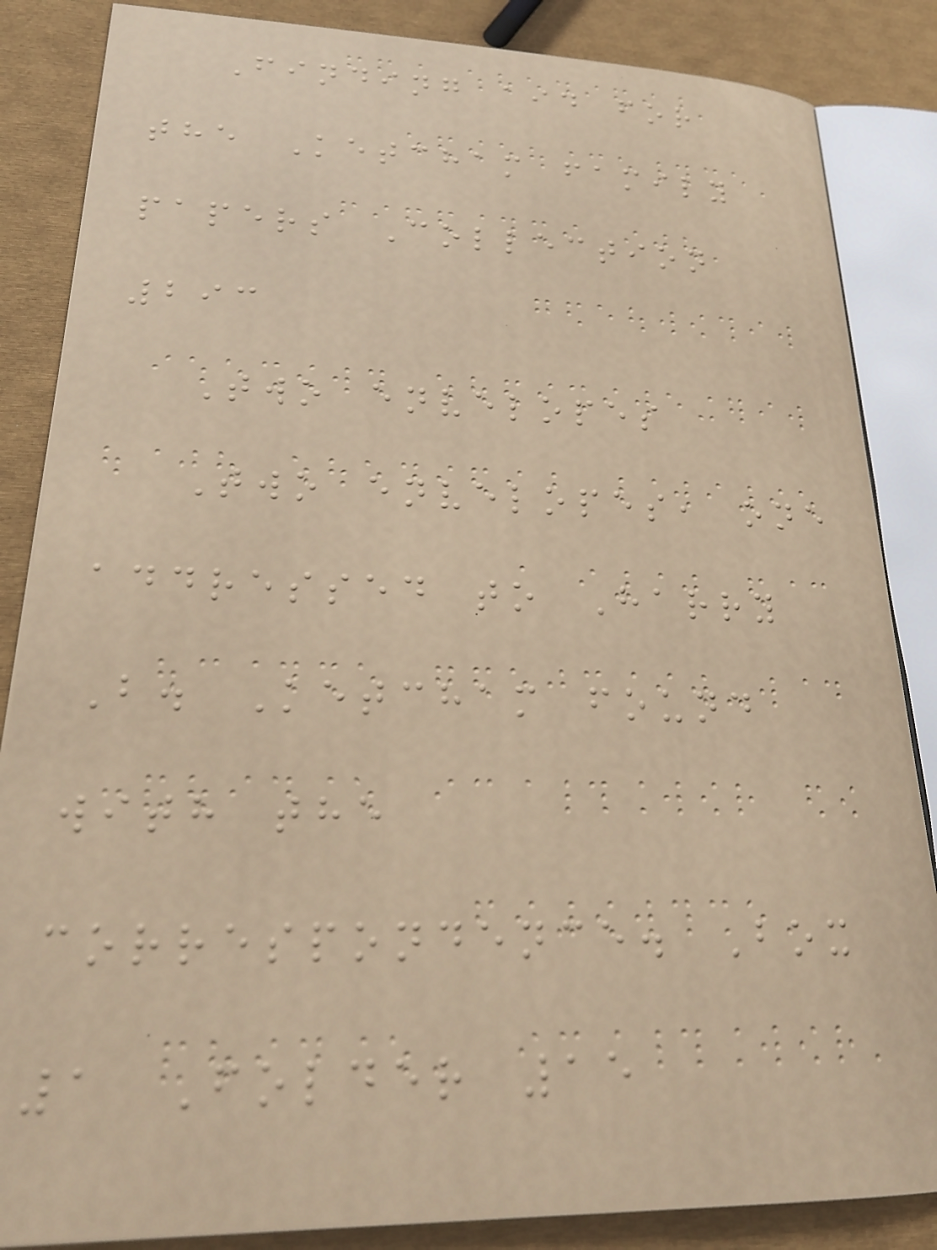Finding aid for
the Ketcham family
papers Collection
293
Two envelopes
Two envelopes, one
addressed to Harry
B. Ketcham found
with the
correspondence. Box
1 Folder 15
